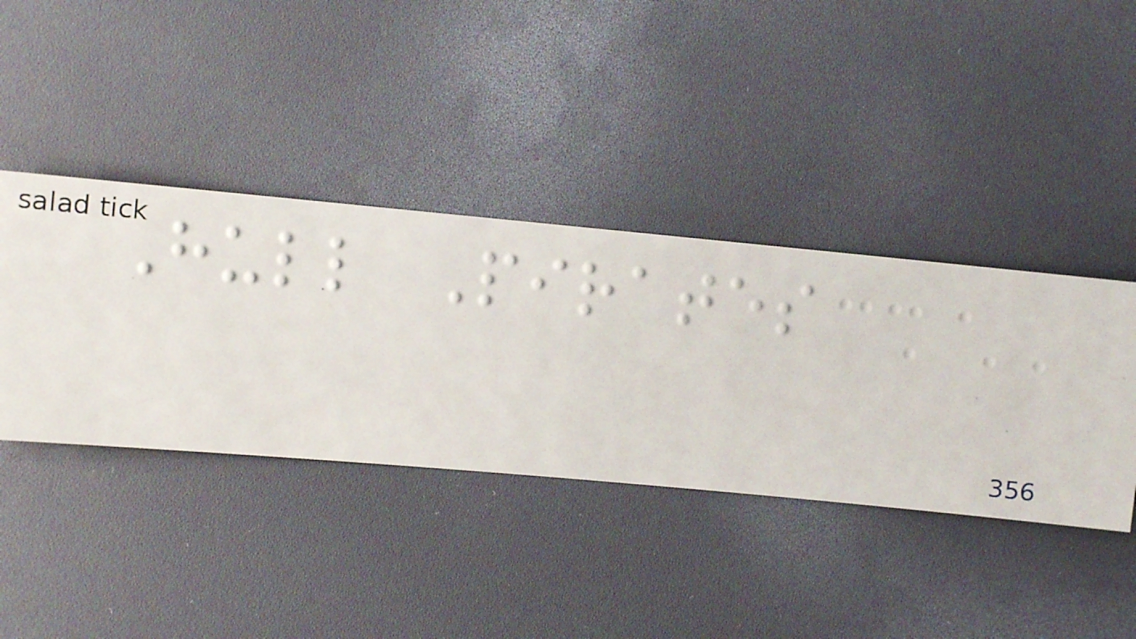Hull Pirates
